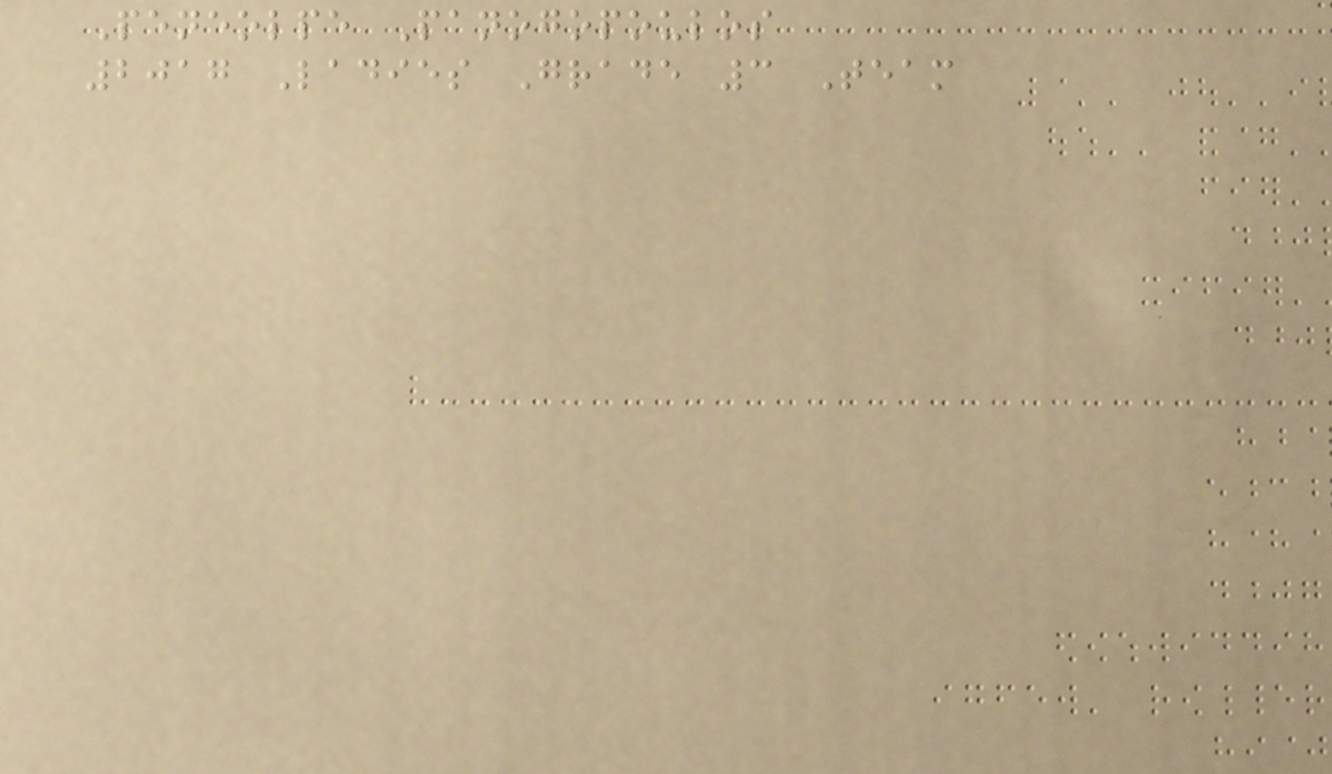Peneolpe Panogopoulos
2017 Ladies Grade 3 Team
